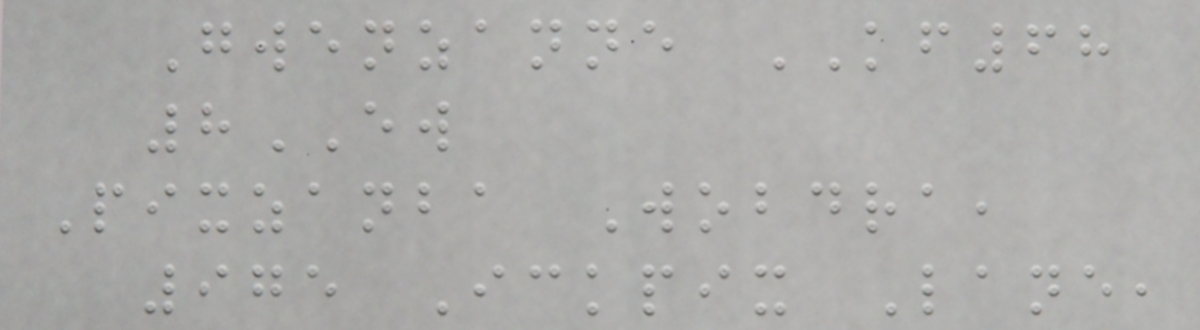Gwenzanne KF68
8EW
Pixzanba Wobdra,
975 Ickpix Lane,
